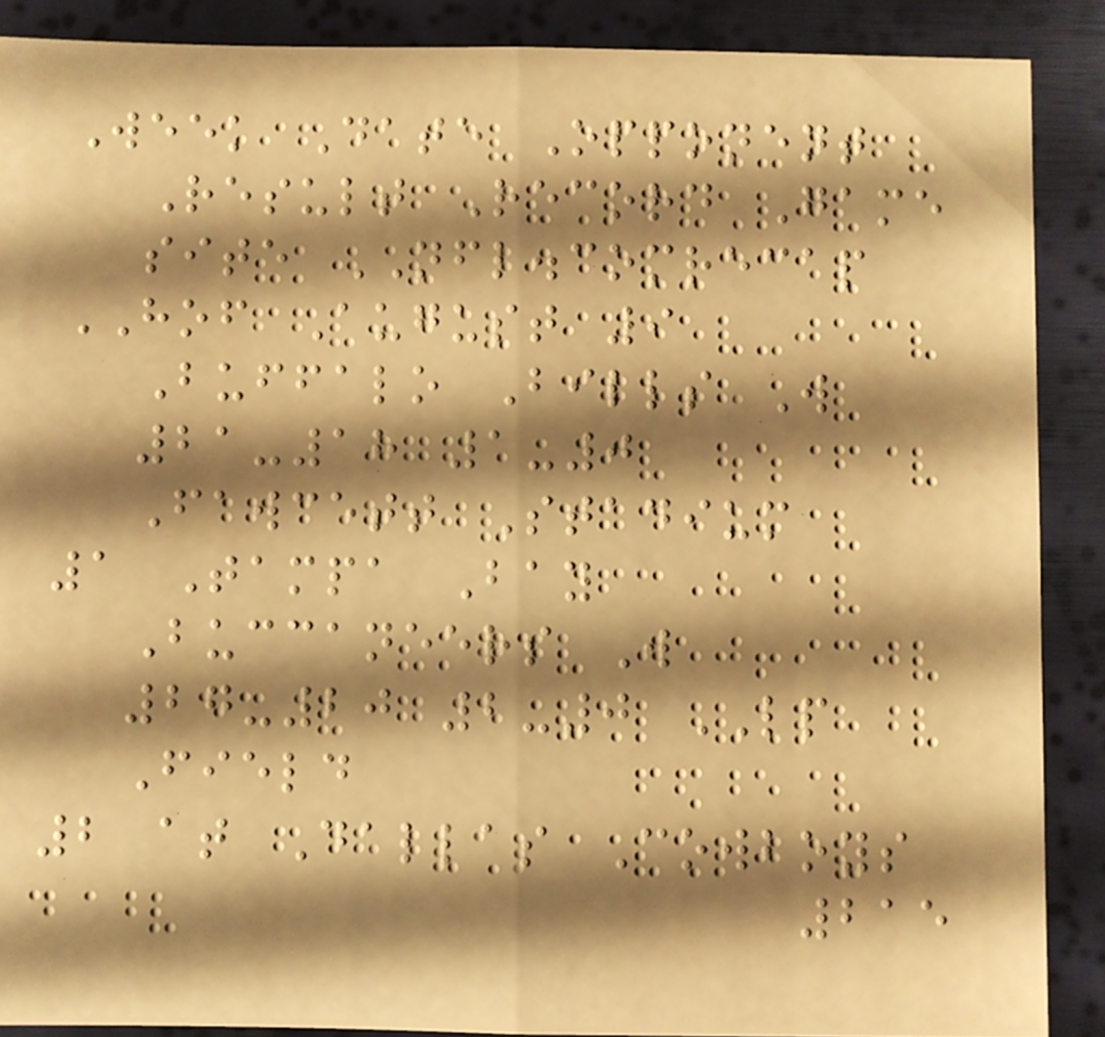Week Date Opponent
Result Record Game
site NFL.comrecap
HOF August 9
Buffalo Bills W
21-18 1-0
Fawcett Stadium
1 Tampa Bay
Buccaneers W
27-20 2-0 LP
Field
2 at Dallas Cowboys
215
